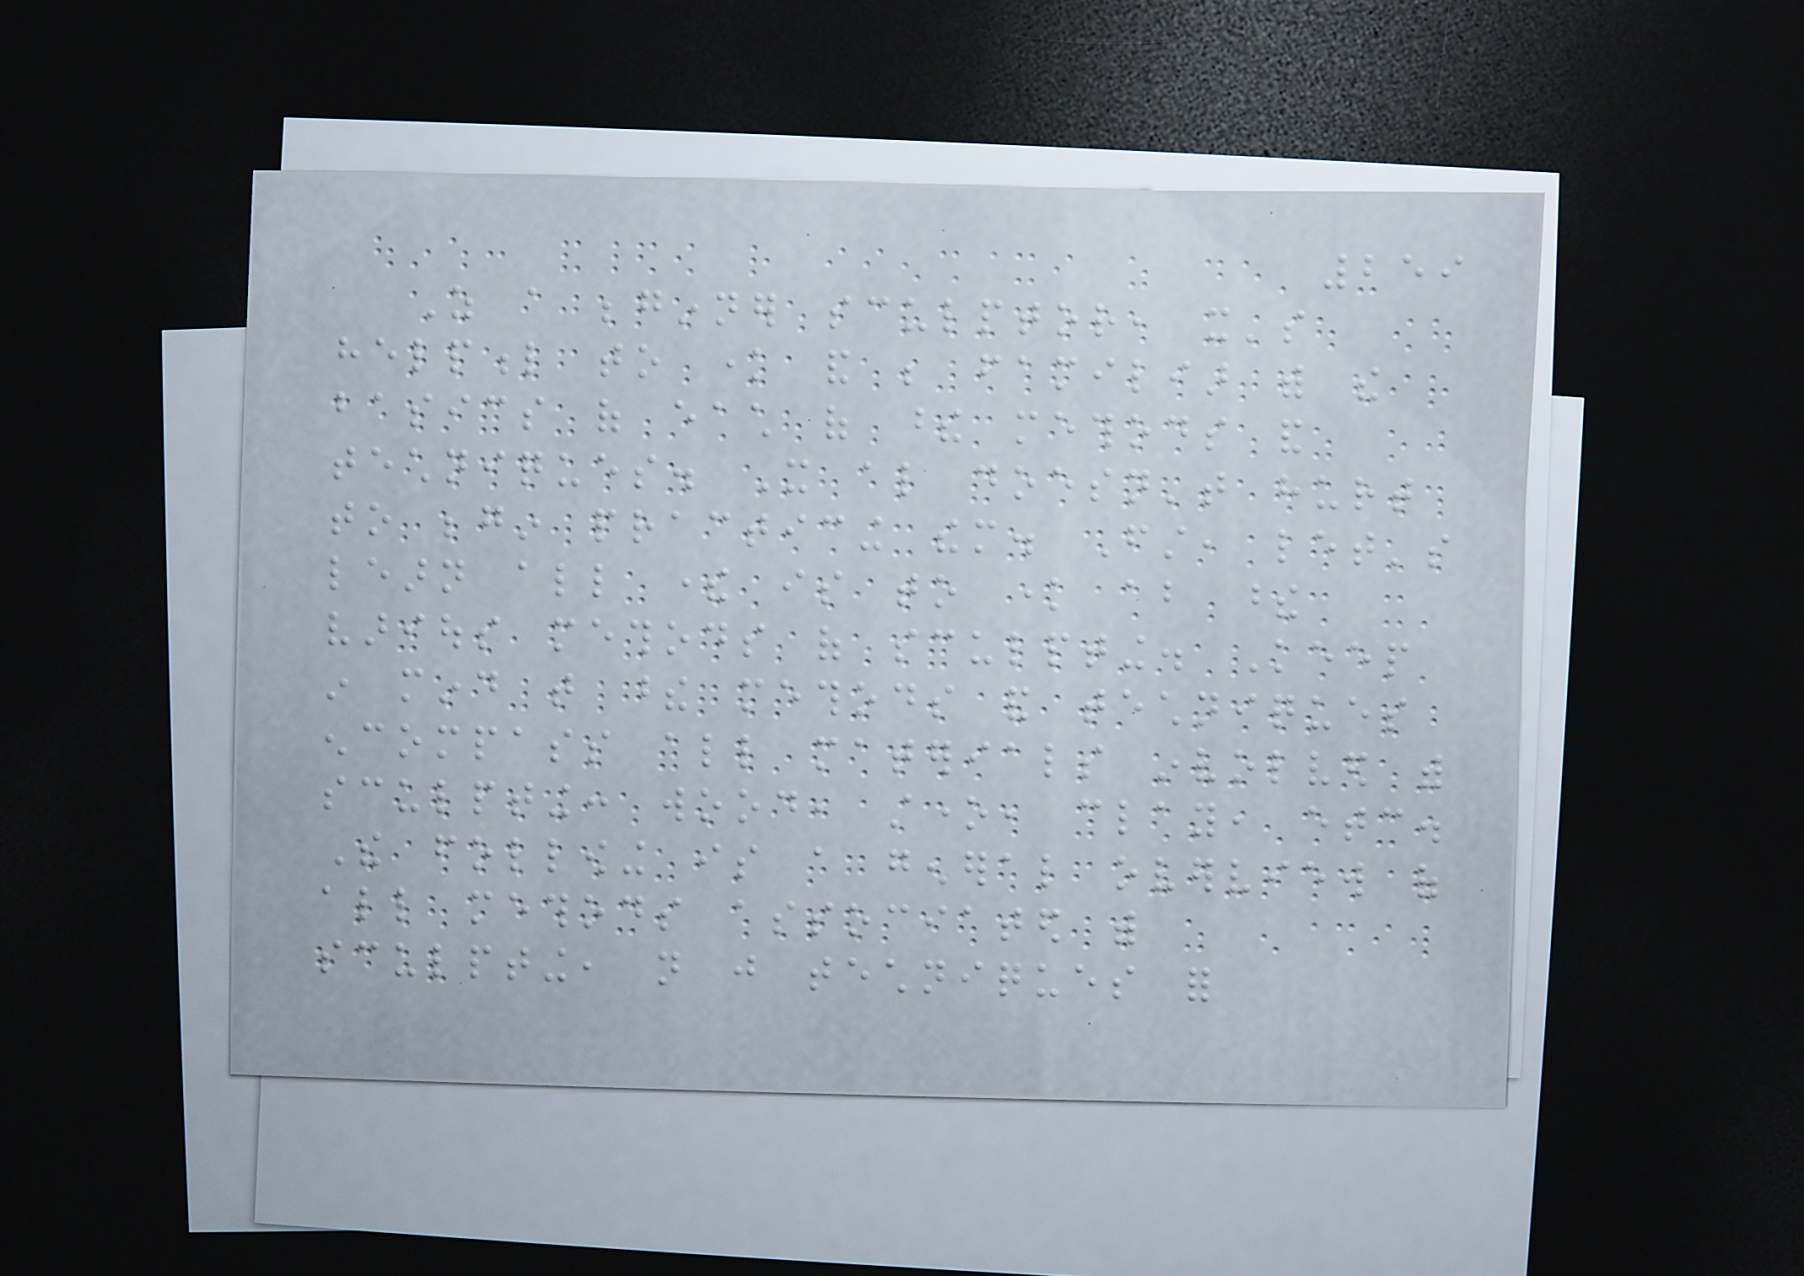259
As a beginner sculptor, it's
helpful to know and be familiar with the
basics of each of these methods and
techniques. It also doesn't hurt
to begin practicing them. First, let's
learn all there is to know about these
various methods of sculpting. Keep
in mind that these methods and techniques
encompass all materials involved with
sculpting: wood, stone, clay, etc.
The following is a general overview of
all methods associated with
sculpting, not just techniques for
